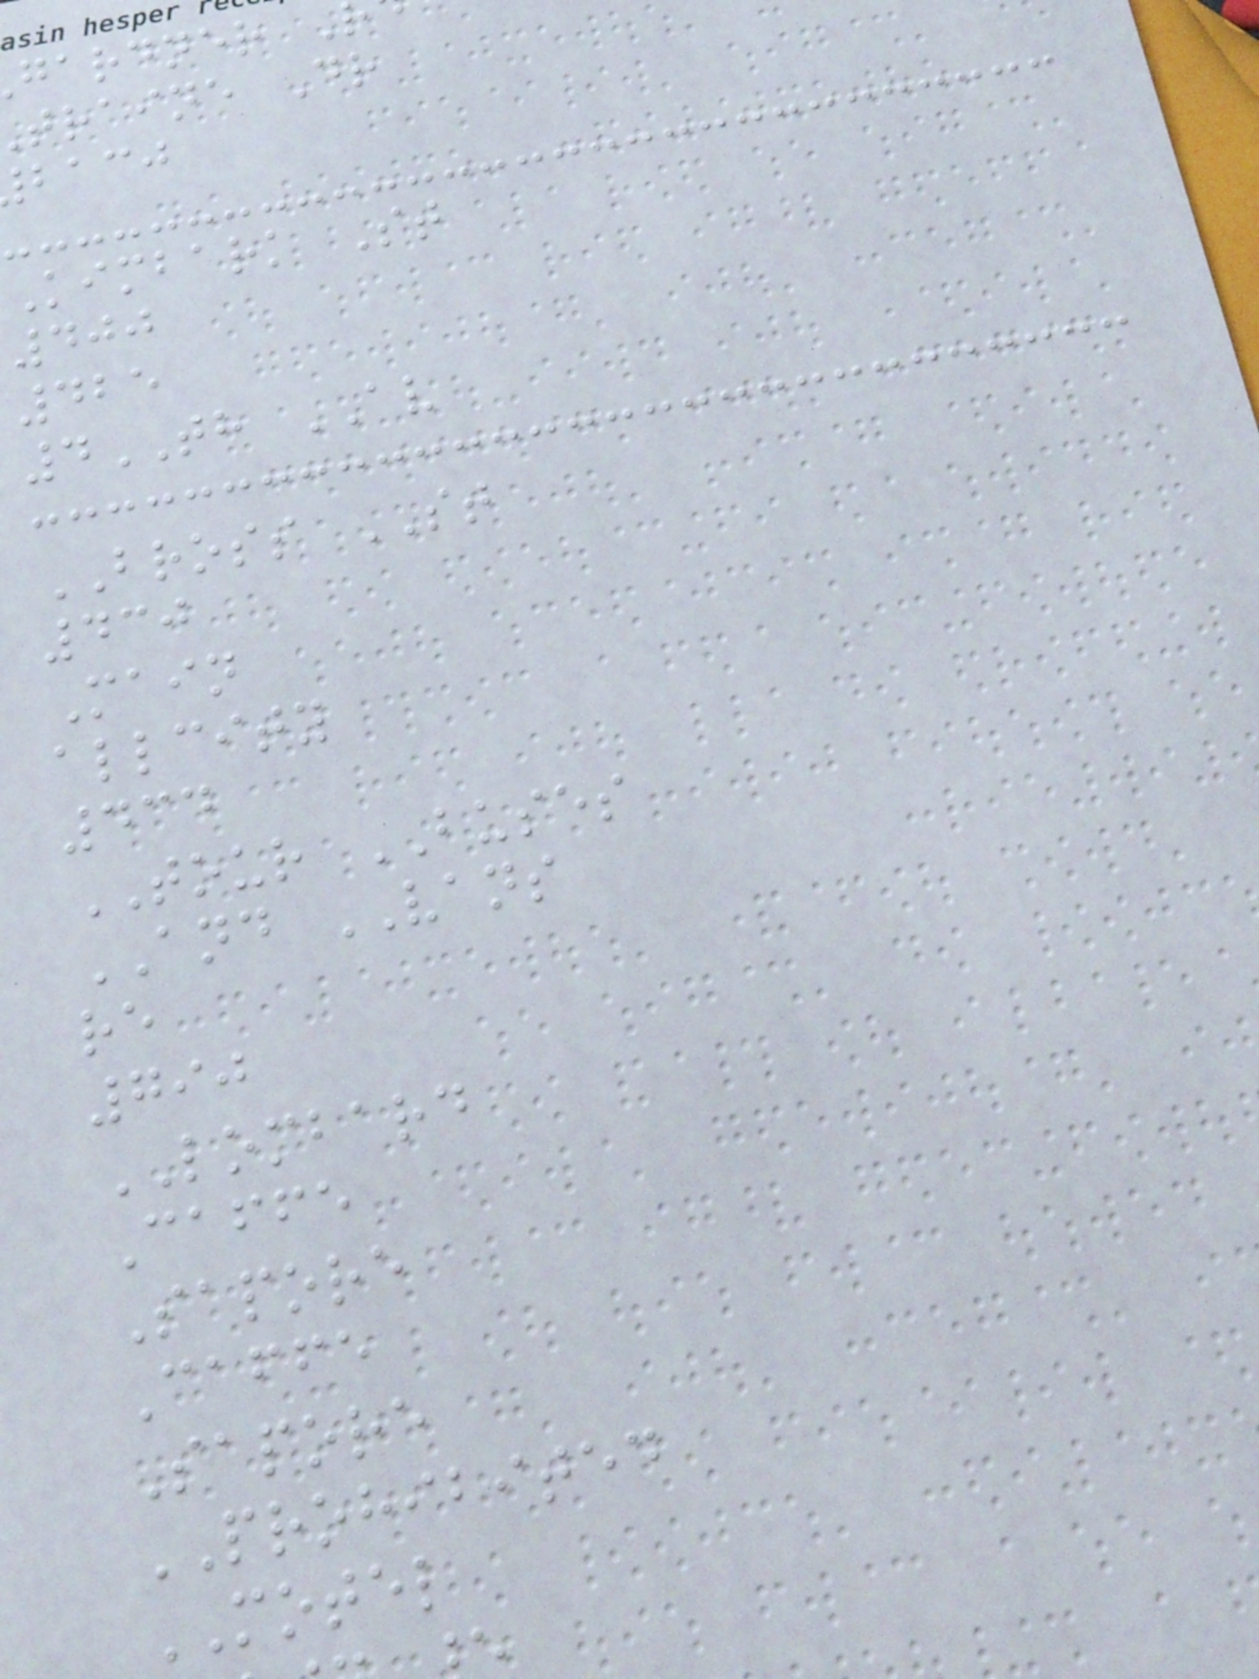gardner
traine Dr
bacj
Kimbark St
400
425
4TH AV
BROSS ST
430
Main
allcity
434
TOUR BUSES
AND VANS
re
790
LOMBARD
Caffe
Sapore
Caffe
Sapore
PROHIBITED
MOTEL
